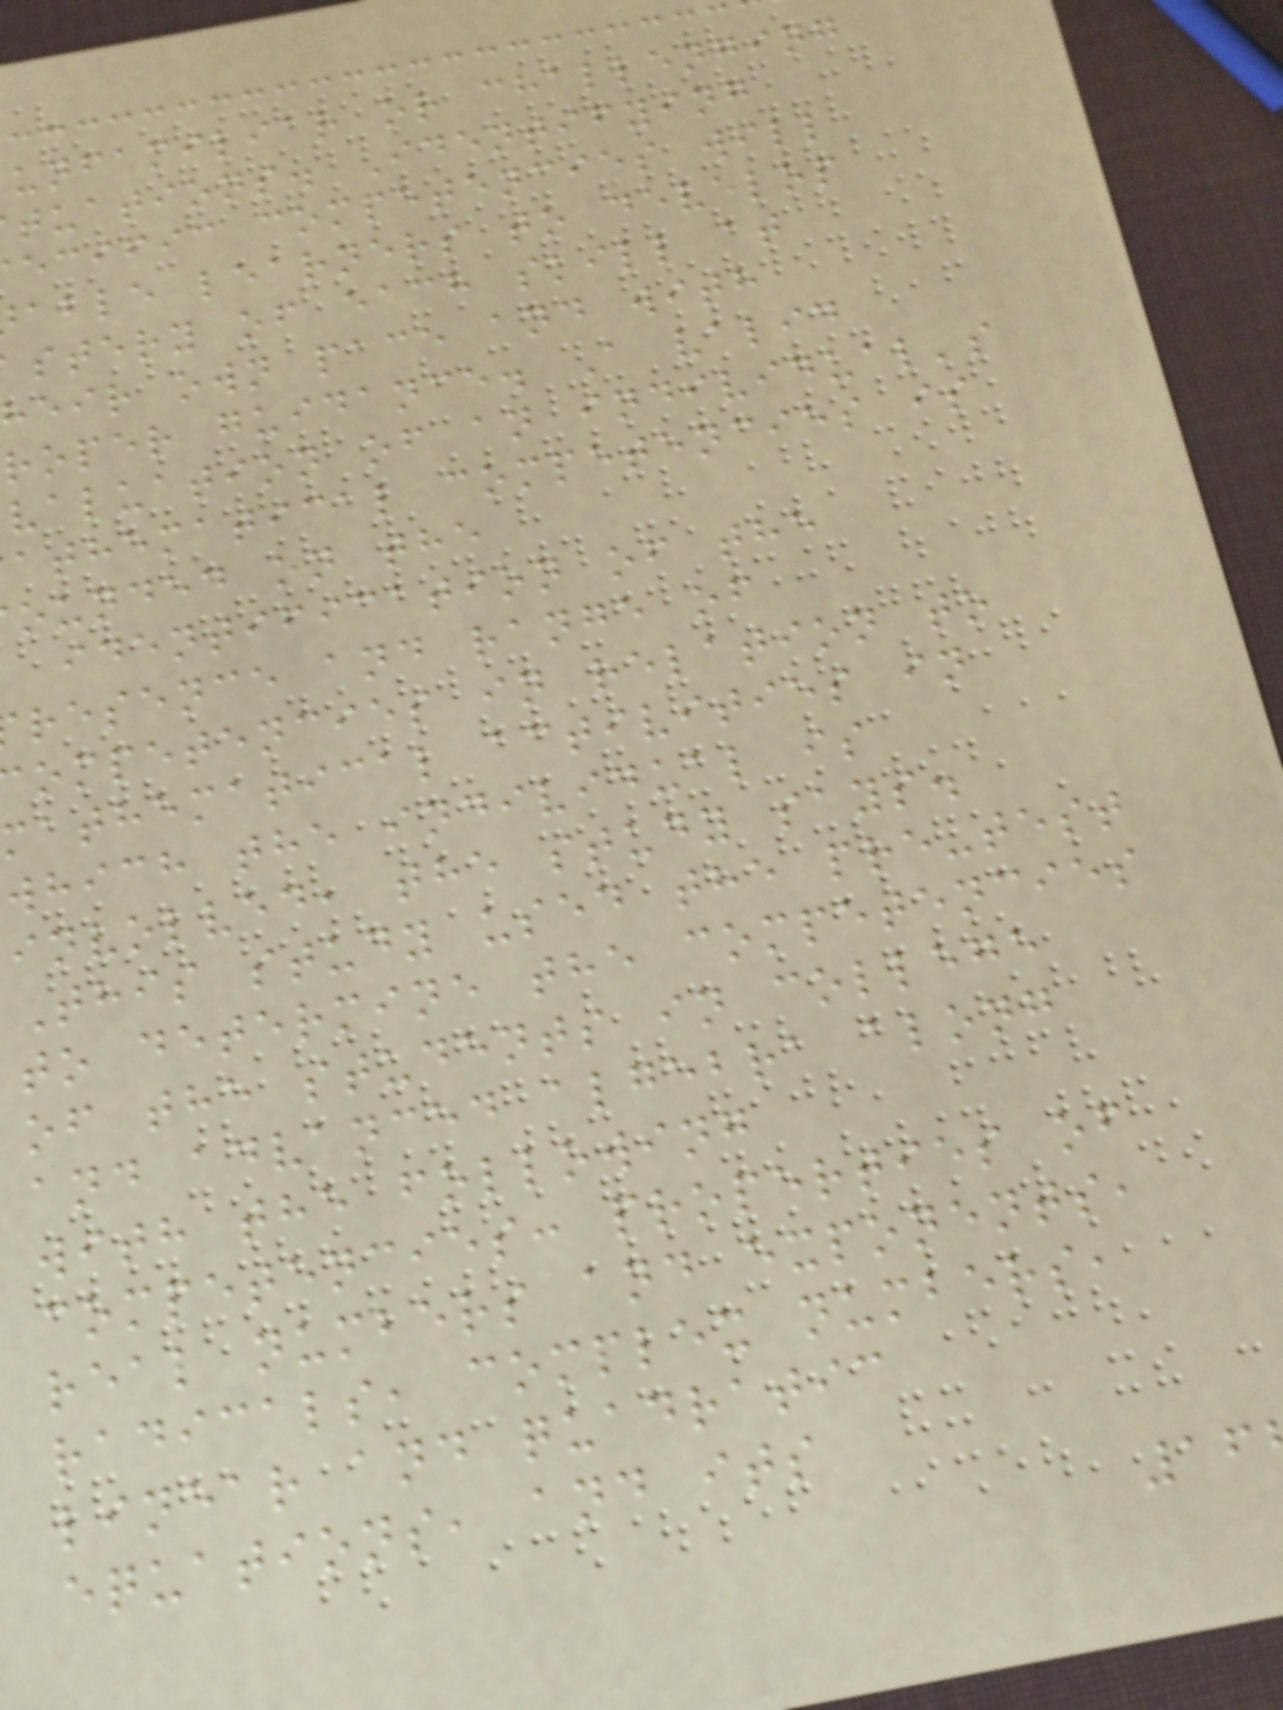unfamiliar or challenging
tuations. Identifying
ecific competencies will
able learners to develop
stery of each skill at
heir own pace and with
roper guidance. A valid
valuation of an individual's
athematical competencies is
ounded on the
identification of the
resence and range of
ompetencies in relation to
mathematical activities in
which the individual is
involved, the study says.
This study used the pre-test
to determine the competencies
of the students in college
and advanced algebra along
with the following
competencies: properties of
real numbers and exponents,
radicals, complex numbers,
linear and quadratic
equations, and its
